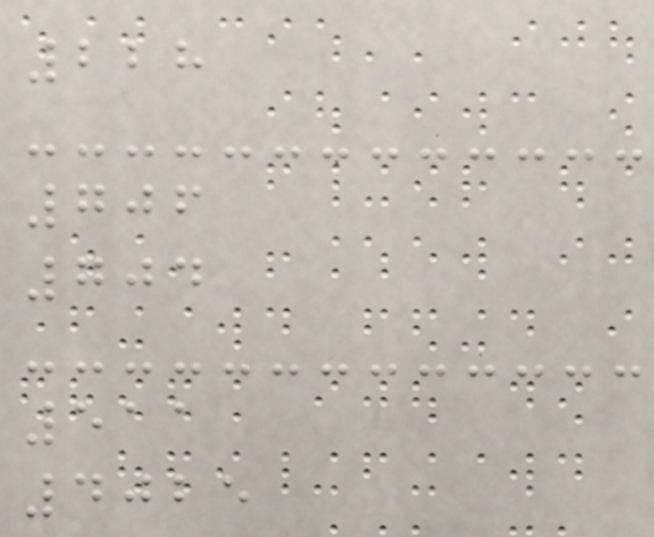228
706
704
511
4025
